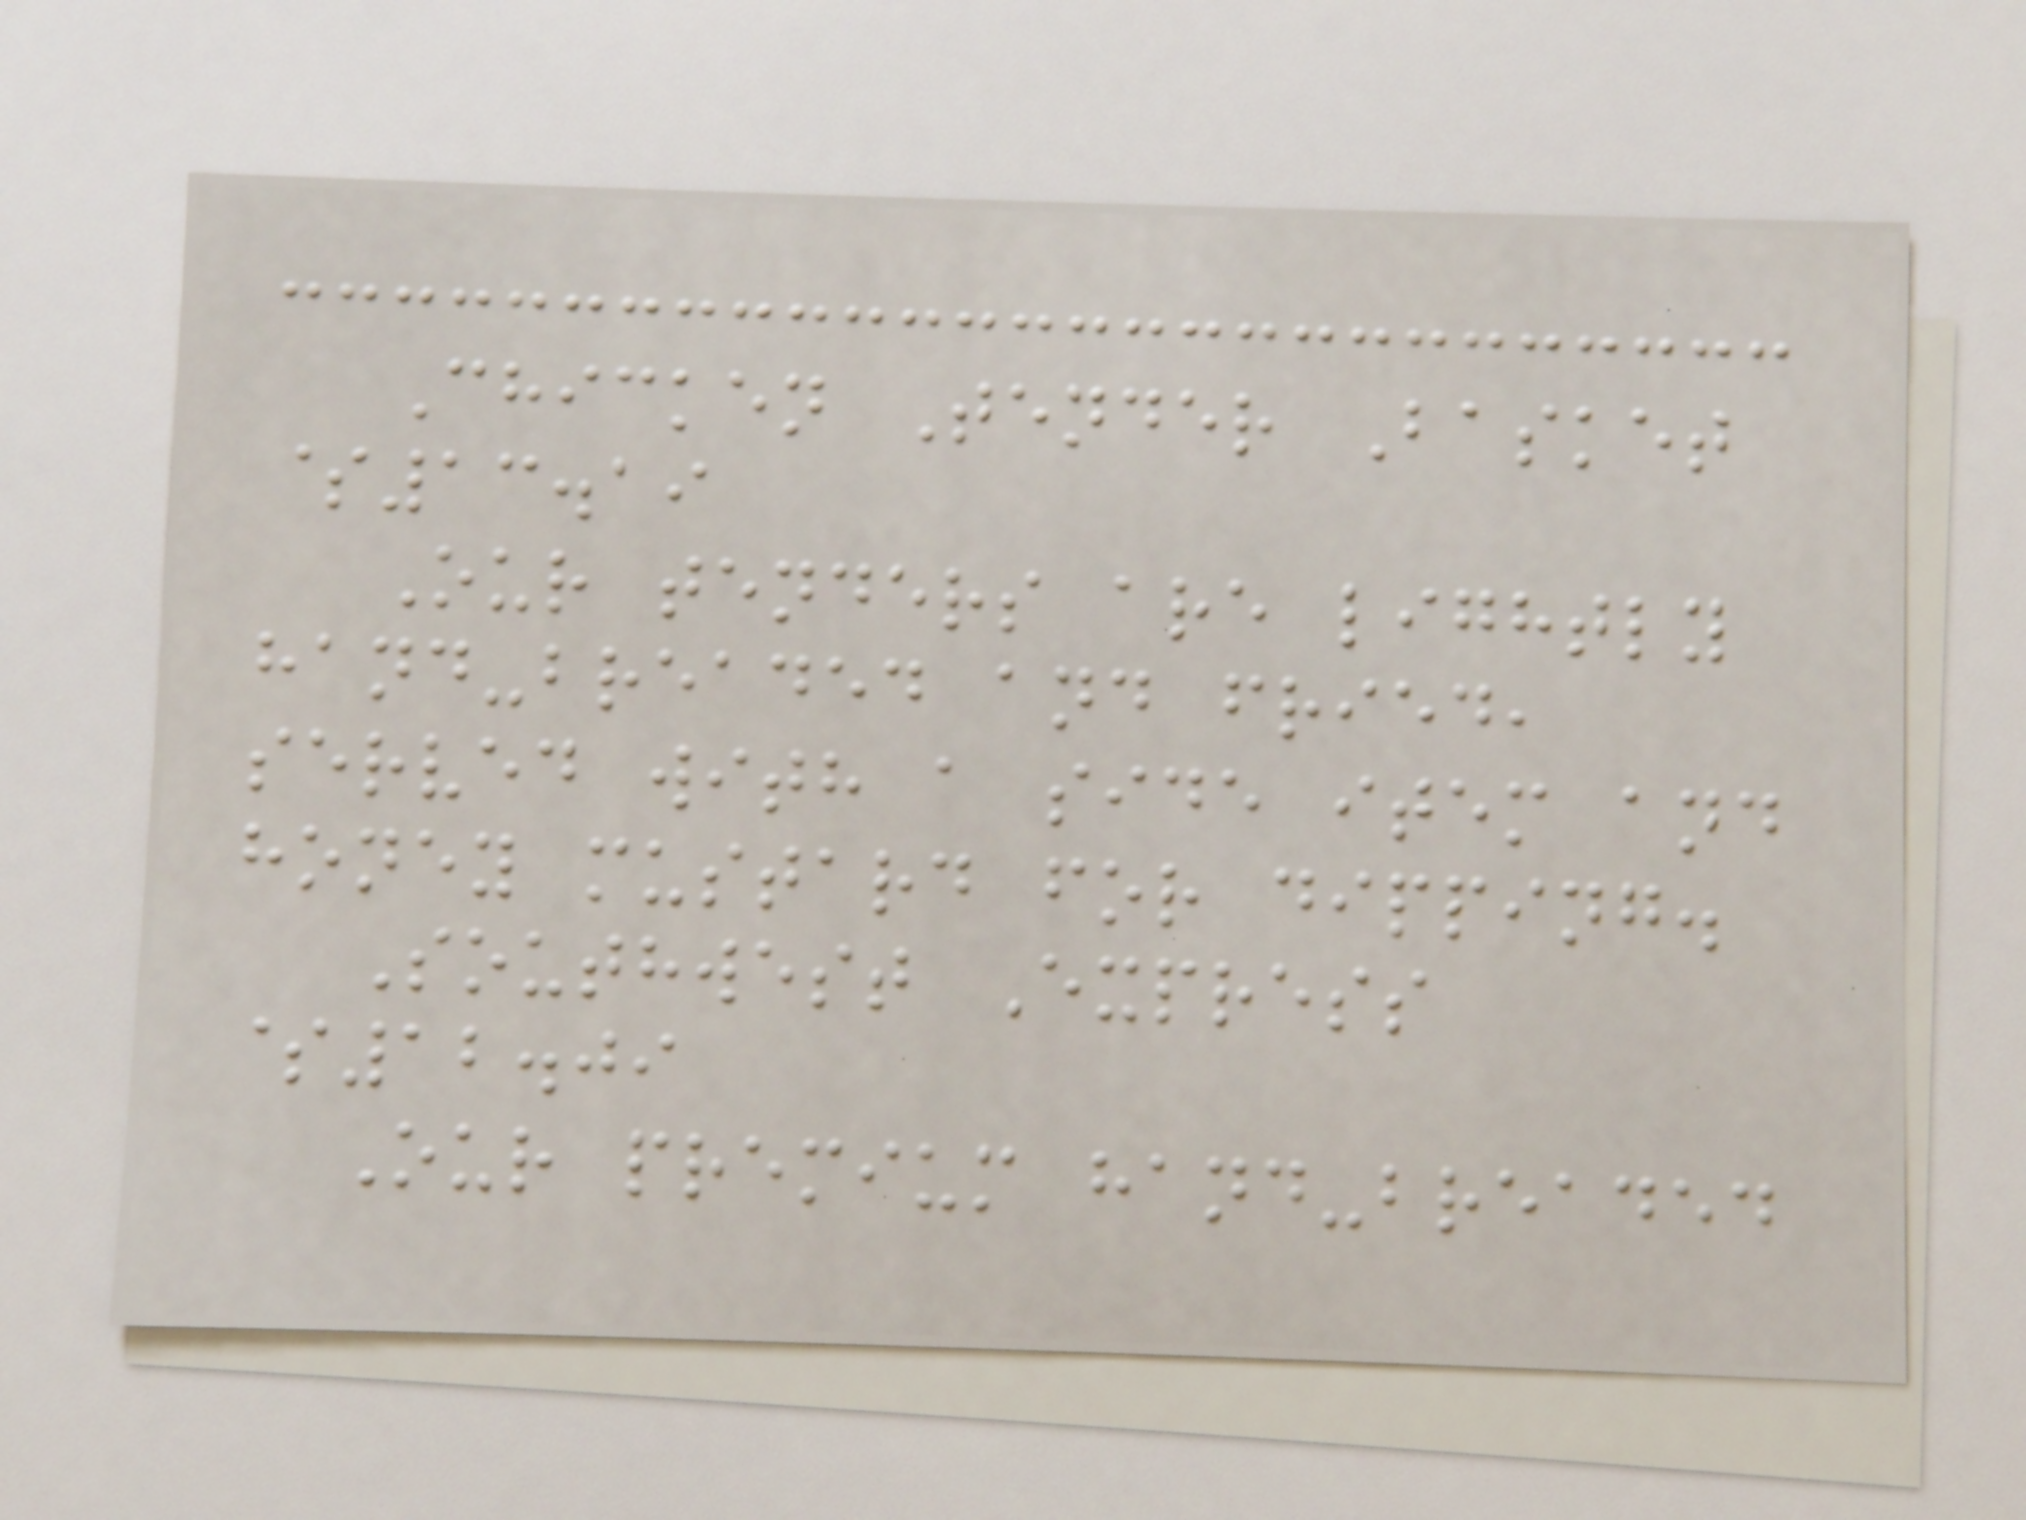Chicken Tender Basket
$13.19
Our tenders are lightly
hand-breaded and fried,
served with a side item and
honey mustard for dipping.
Southwest Express
$12.09
Our premium hand-breaded
